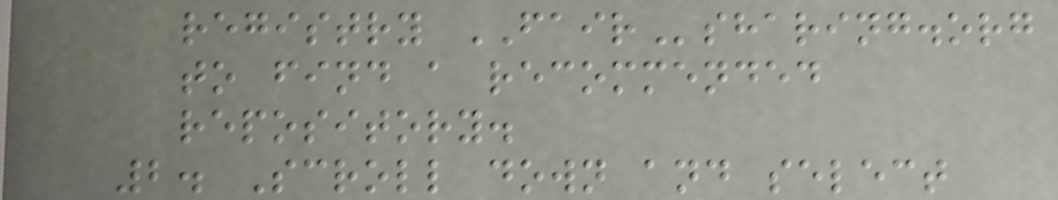registry FAIRsharing.org
to find a recommended
repository.
2. Scroll down and select
